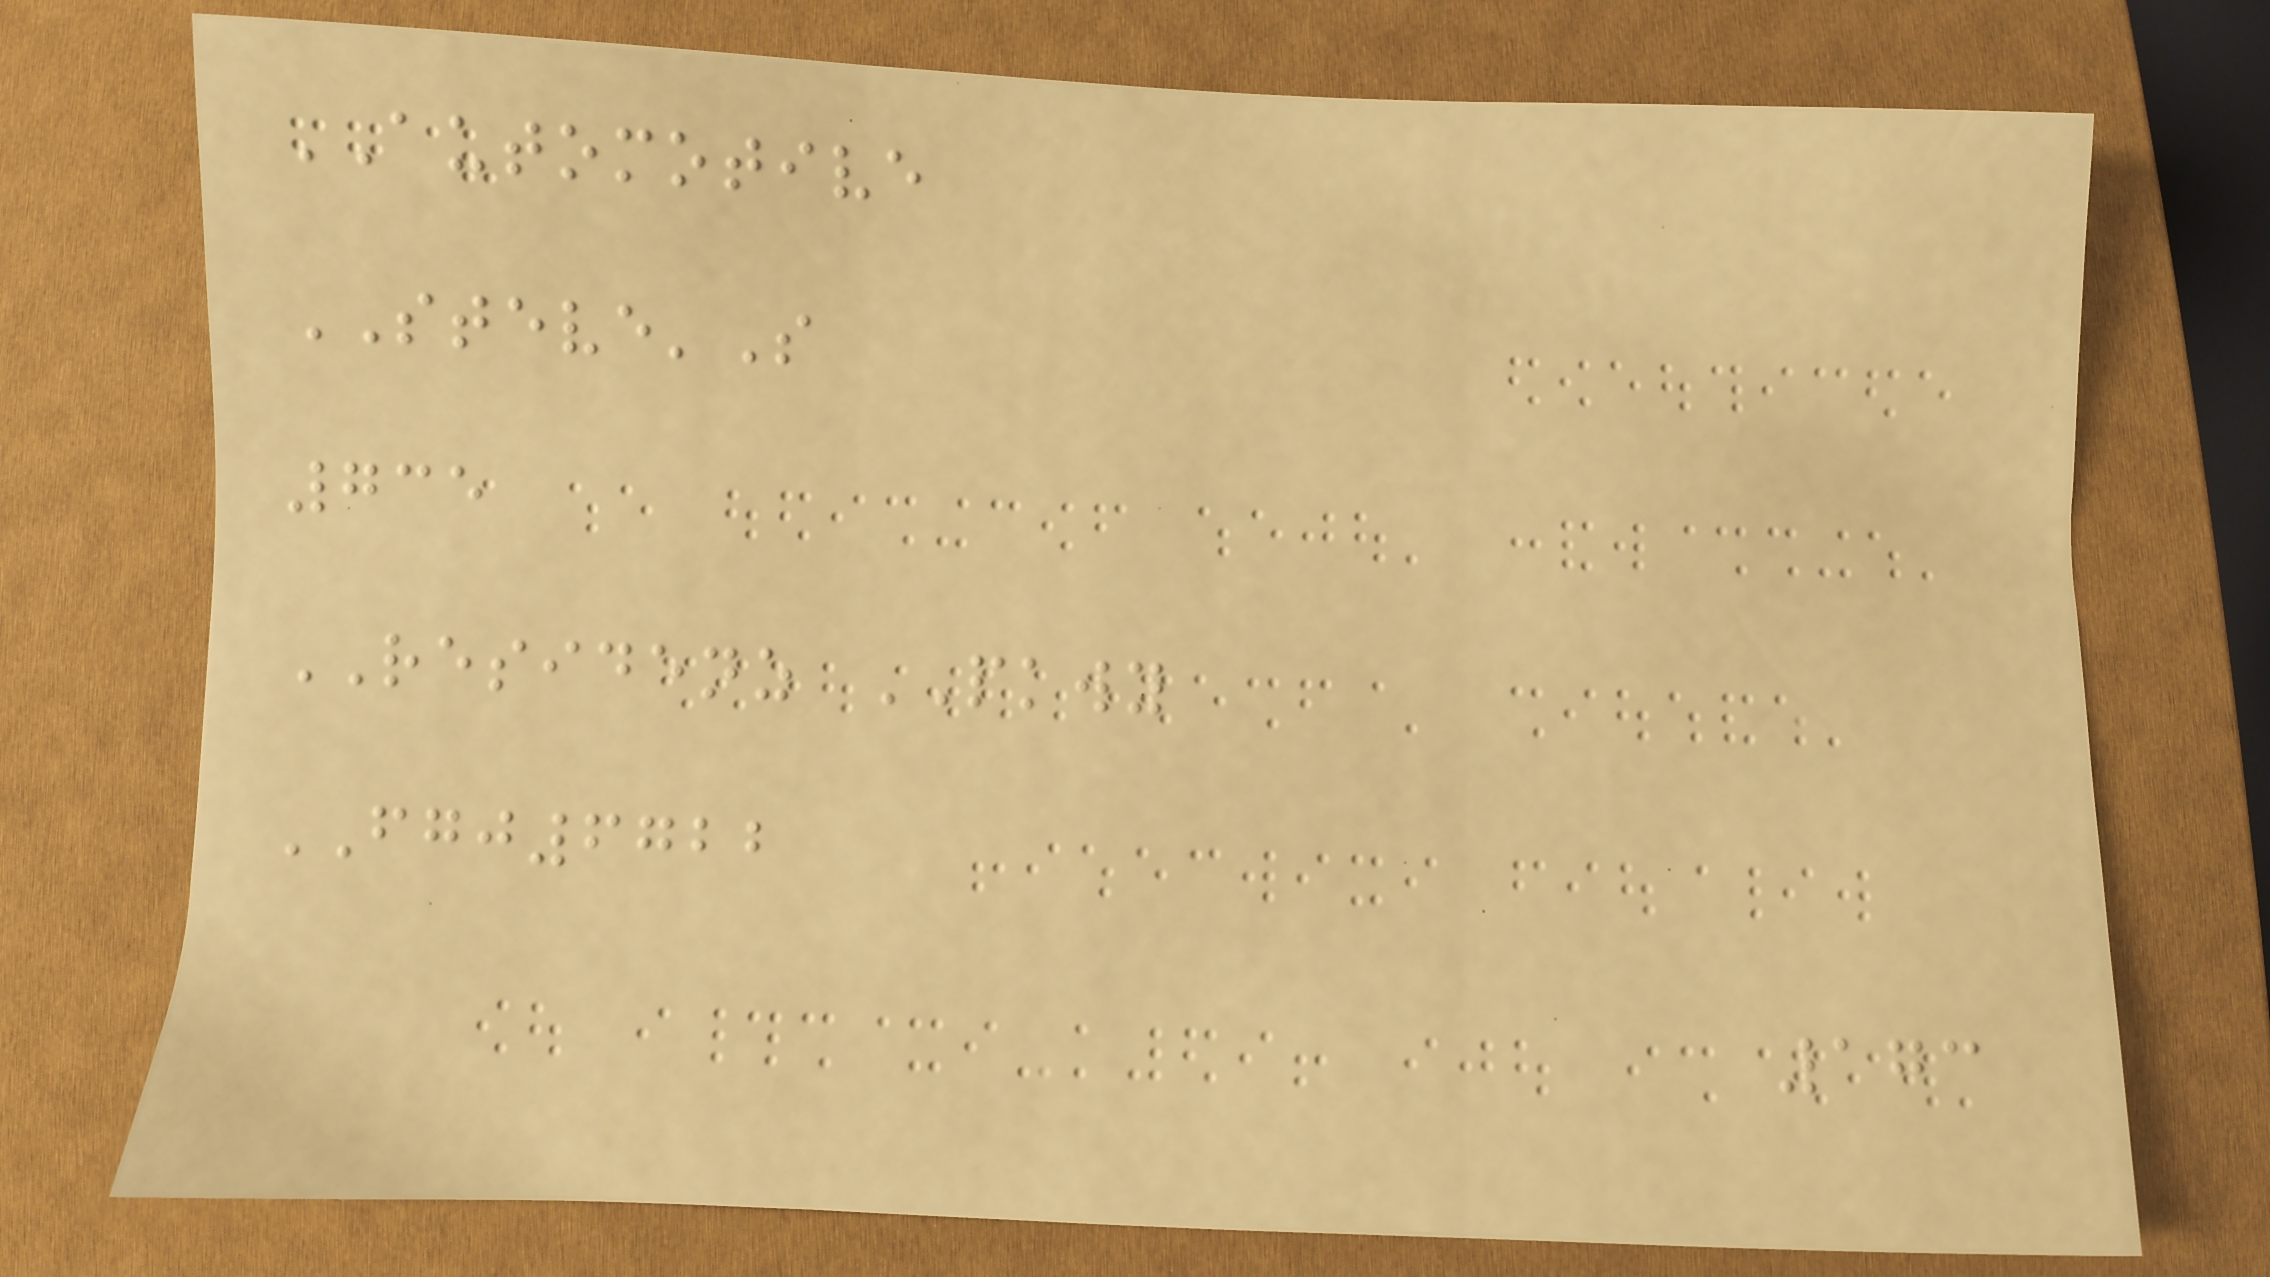AUTOMOTIVE
STEVE'S
735
RESIDENZ PKWY
FGJ6722
173
